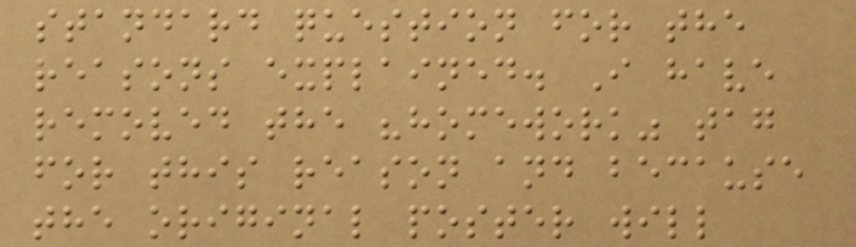standard question for the
reasons explained. I have
removed the "homework" tag
for this reason and because
the original poster will
